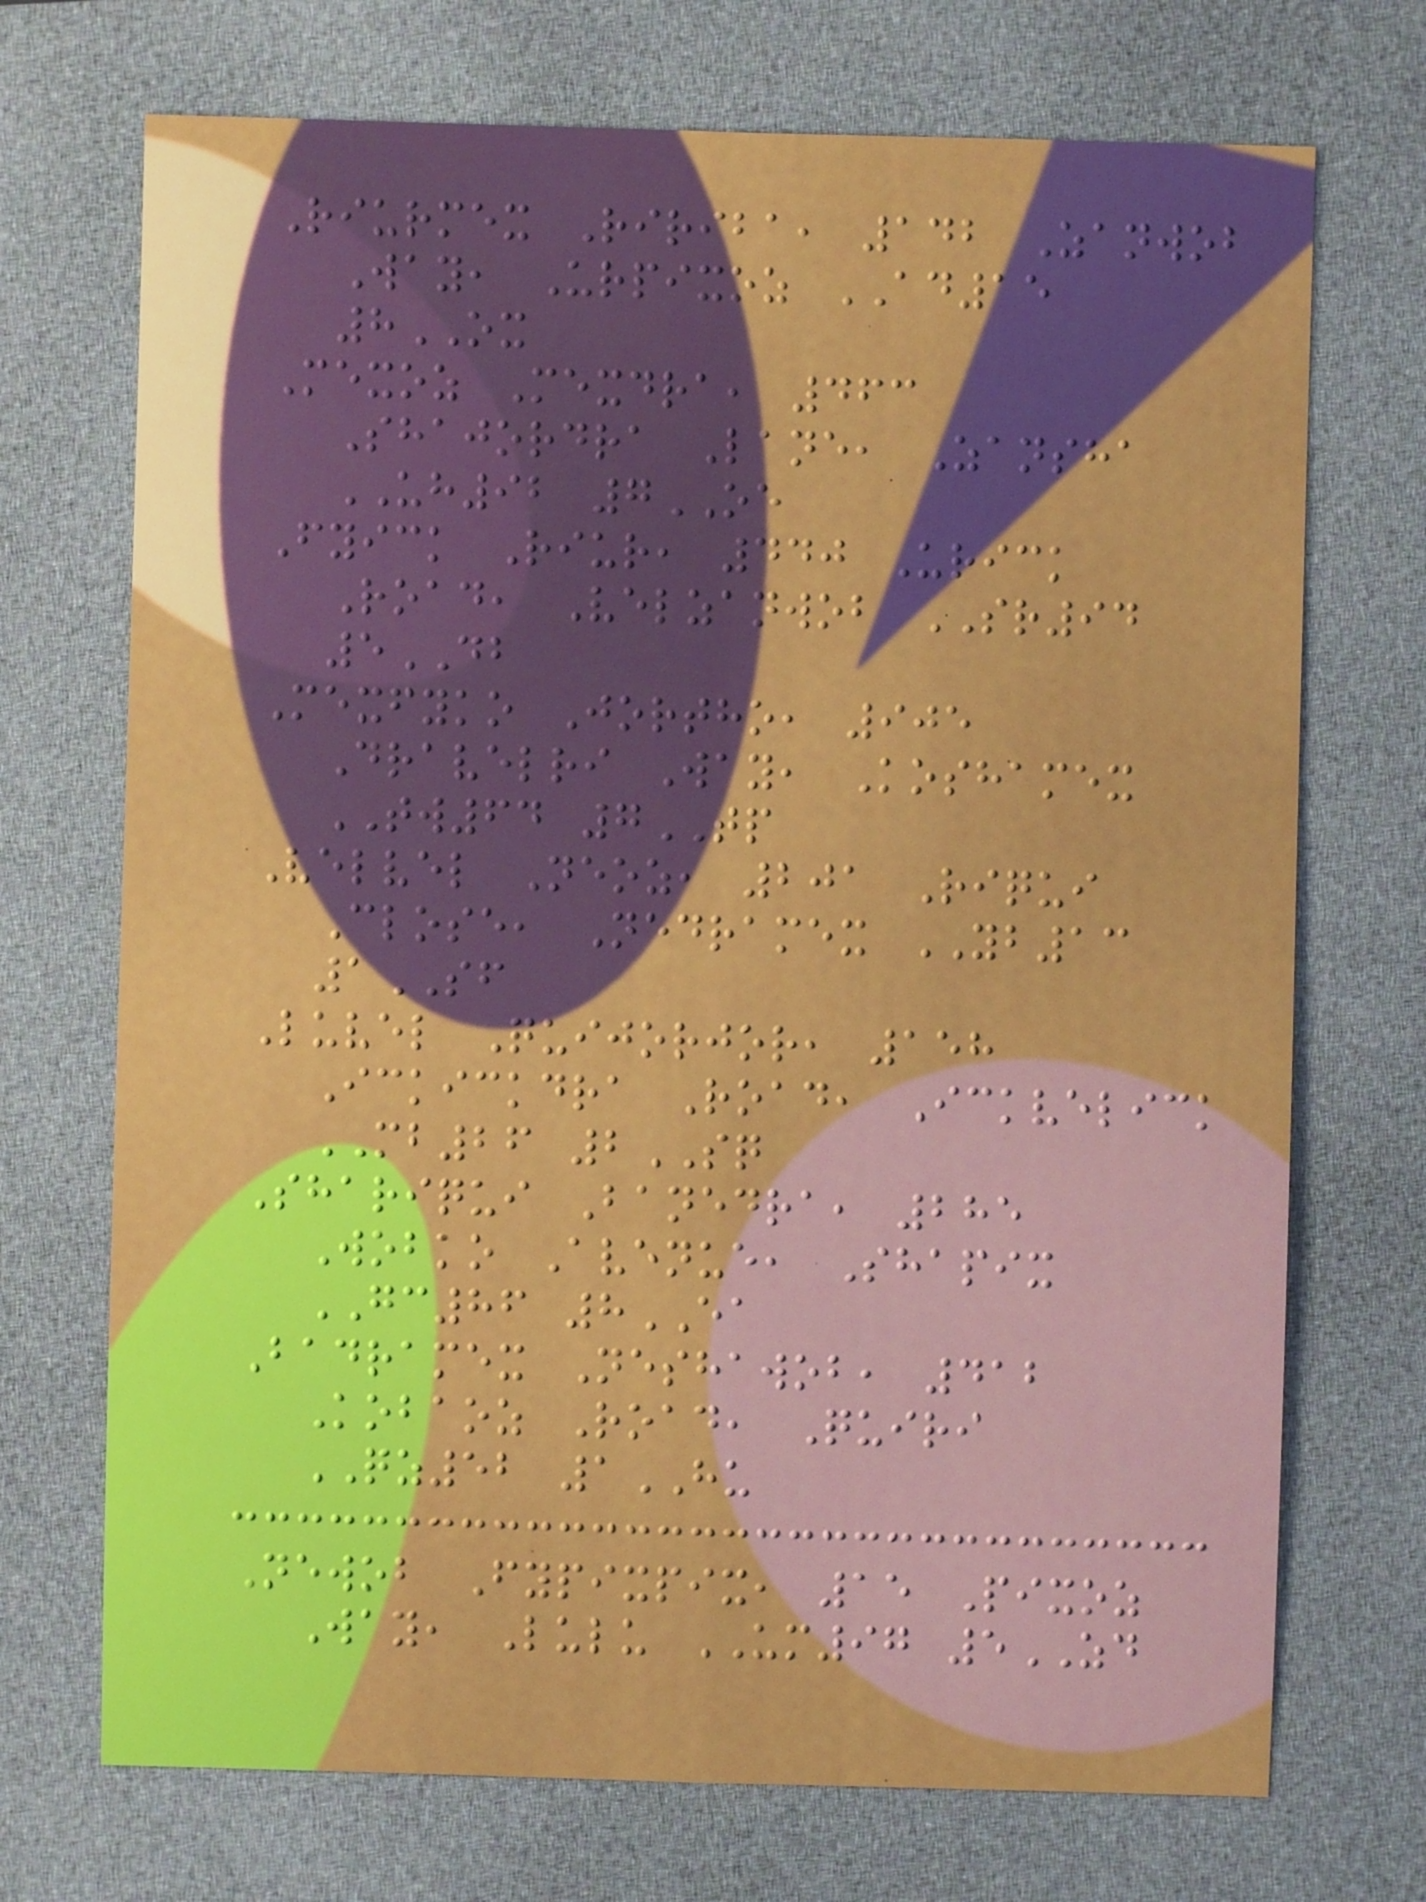Riurmex Ririba, 142 Zanwob
Way, Urpixoz AD15
8OX
Mexoz Mexdra, 463
Shajordra Lane, Zansha
UH92 7OE
Fyick Riur, 440 Urick
Road, Velzanwob SR94
5DB
Mexfyko Jortho, 905
Dravelri Way, Koshamex
TW64 7TP
Velvel Neoz, 201 Riqui
Close, Nedramex YB13
1SF
Luvel Quijorjor, 158
Ickickdra Road, Ickvelick
MB26 2SQ
Shariqui Banedra, 285
Wobko Avenue, Shapix
GC86 8EA
Badramex Neshawob, 412
Kobaoz Road, Quiri
QZ52 1HU
Newob Fypixpix, 15 Pixoz
Way, Lulu UM97 5ZD
